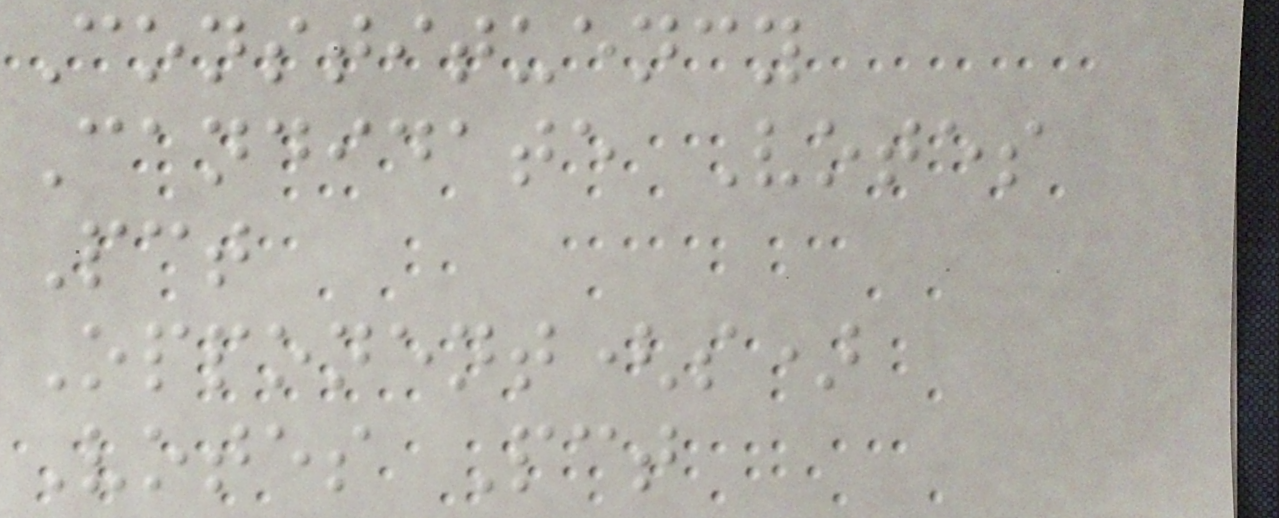Constituency
Candidate Votes
Pct
Opponent(s)
Votes Pct
